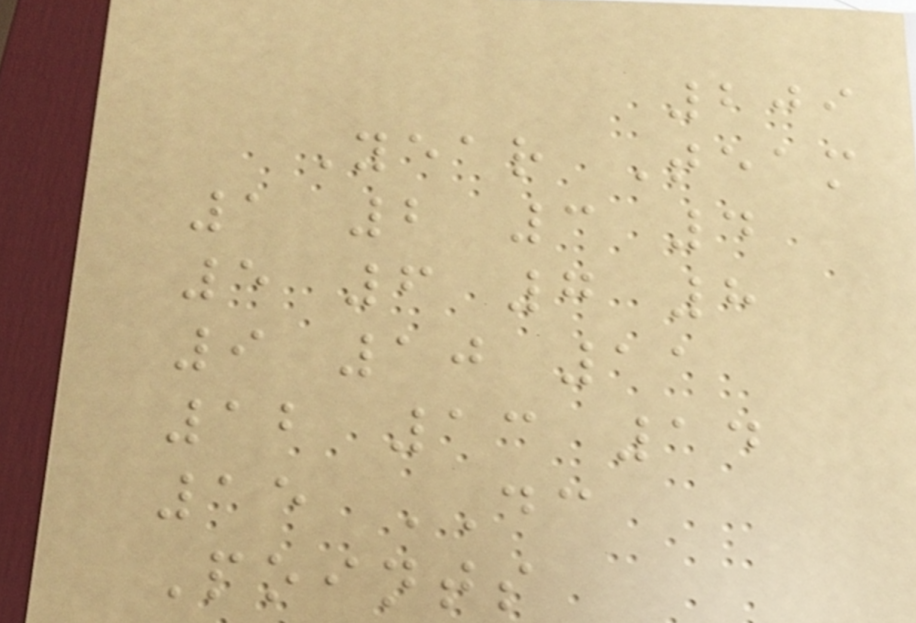209
Year Team
1 2 3 4
5 6 7 8
9 10 11
12 13 14
15 DC
Points
